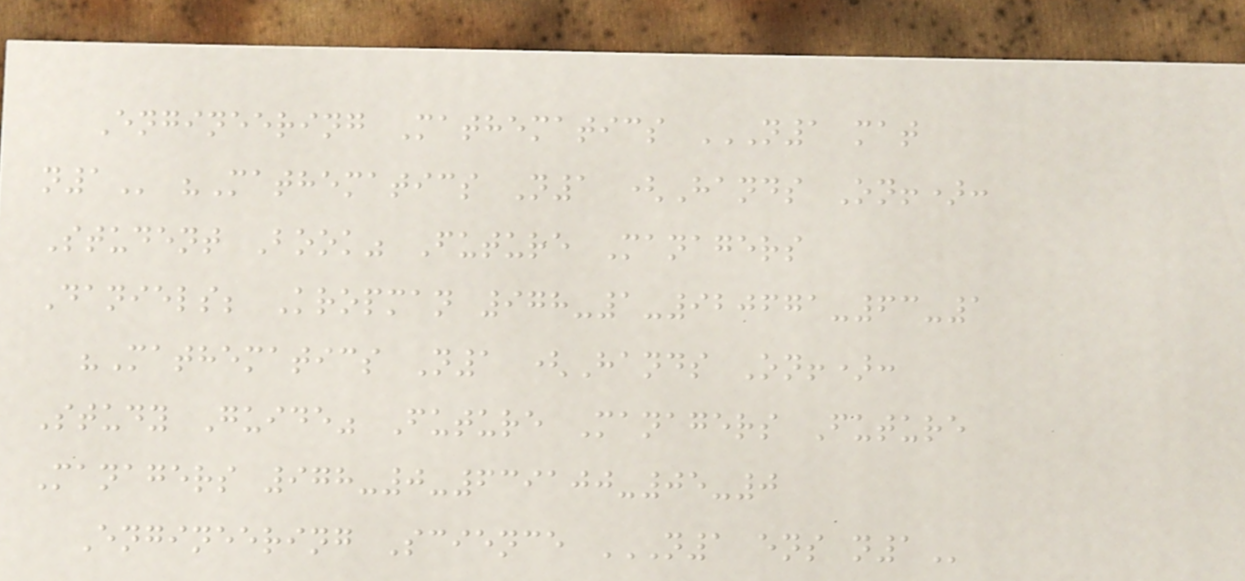Engineering Mathematics N1 MAT
N1 "Mathematics N1 (Hands On!):
Student Book" Future Managers
Daniels; Kropman 978-1-920671-63-1
"Mathematics N1 (Hands On!):
Study Guide" Future Managers Future
Managers 978-0-639100-05-0
Engineering Science N1 ENS N1
